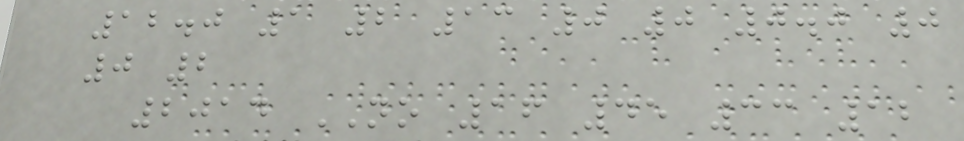12.0 1 2 13 0 0 0.0 0
0 2
2014 NO 16 45 33 12
